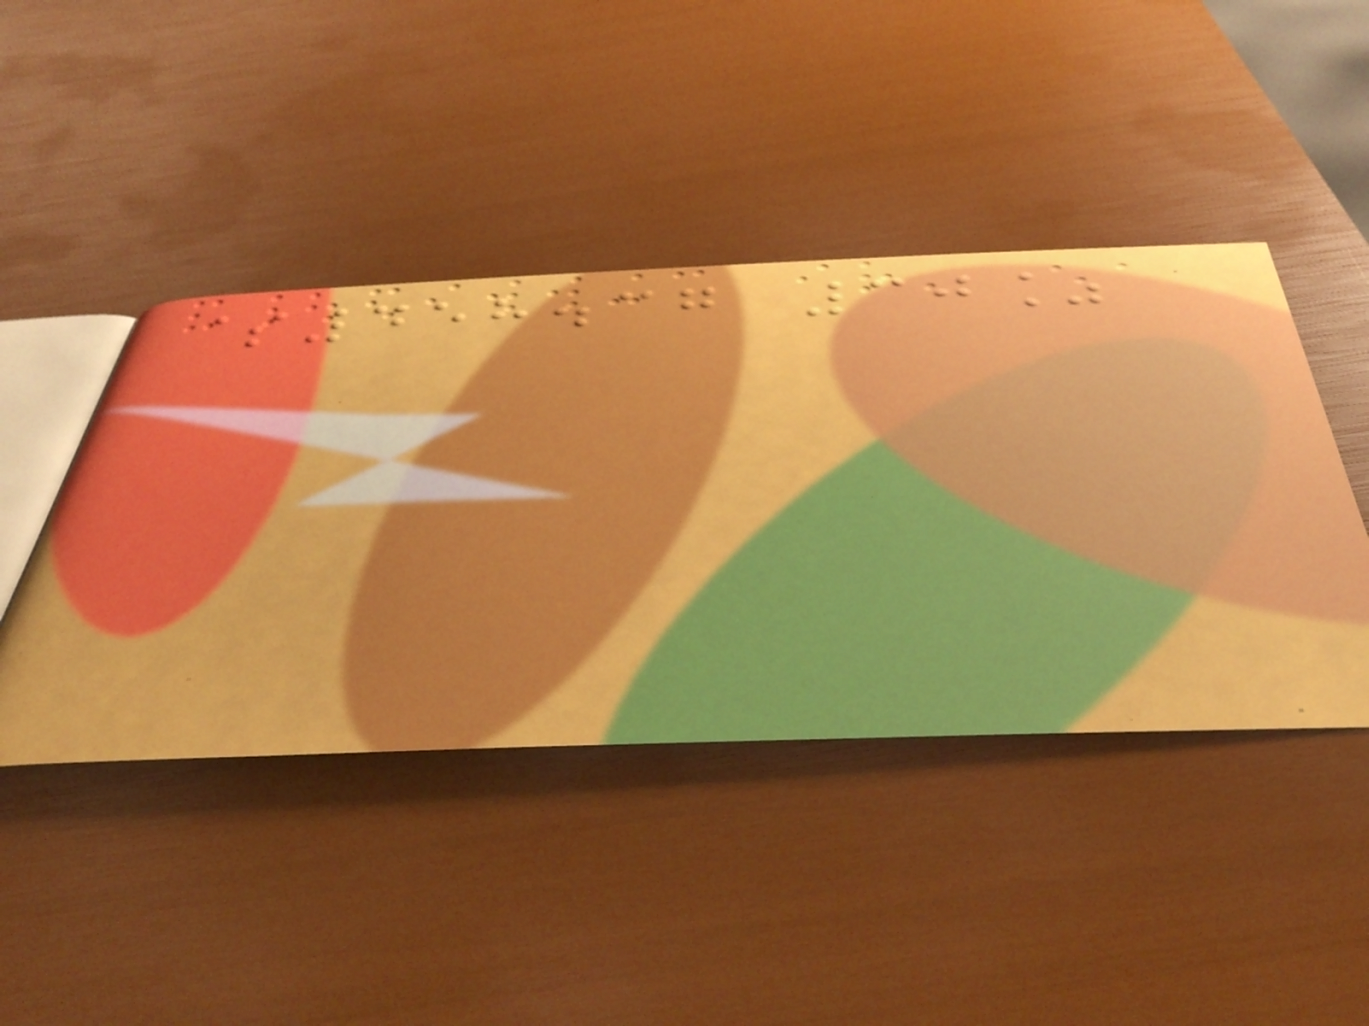$458.37 30%
